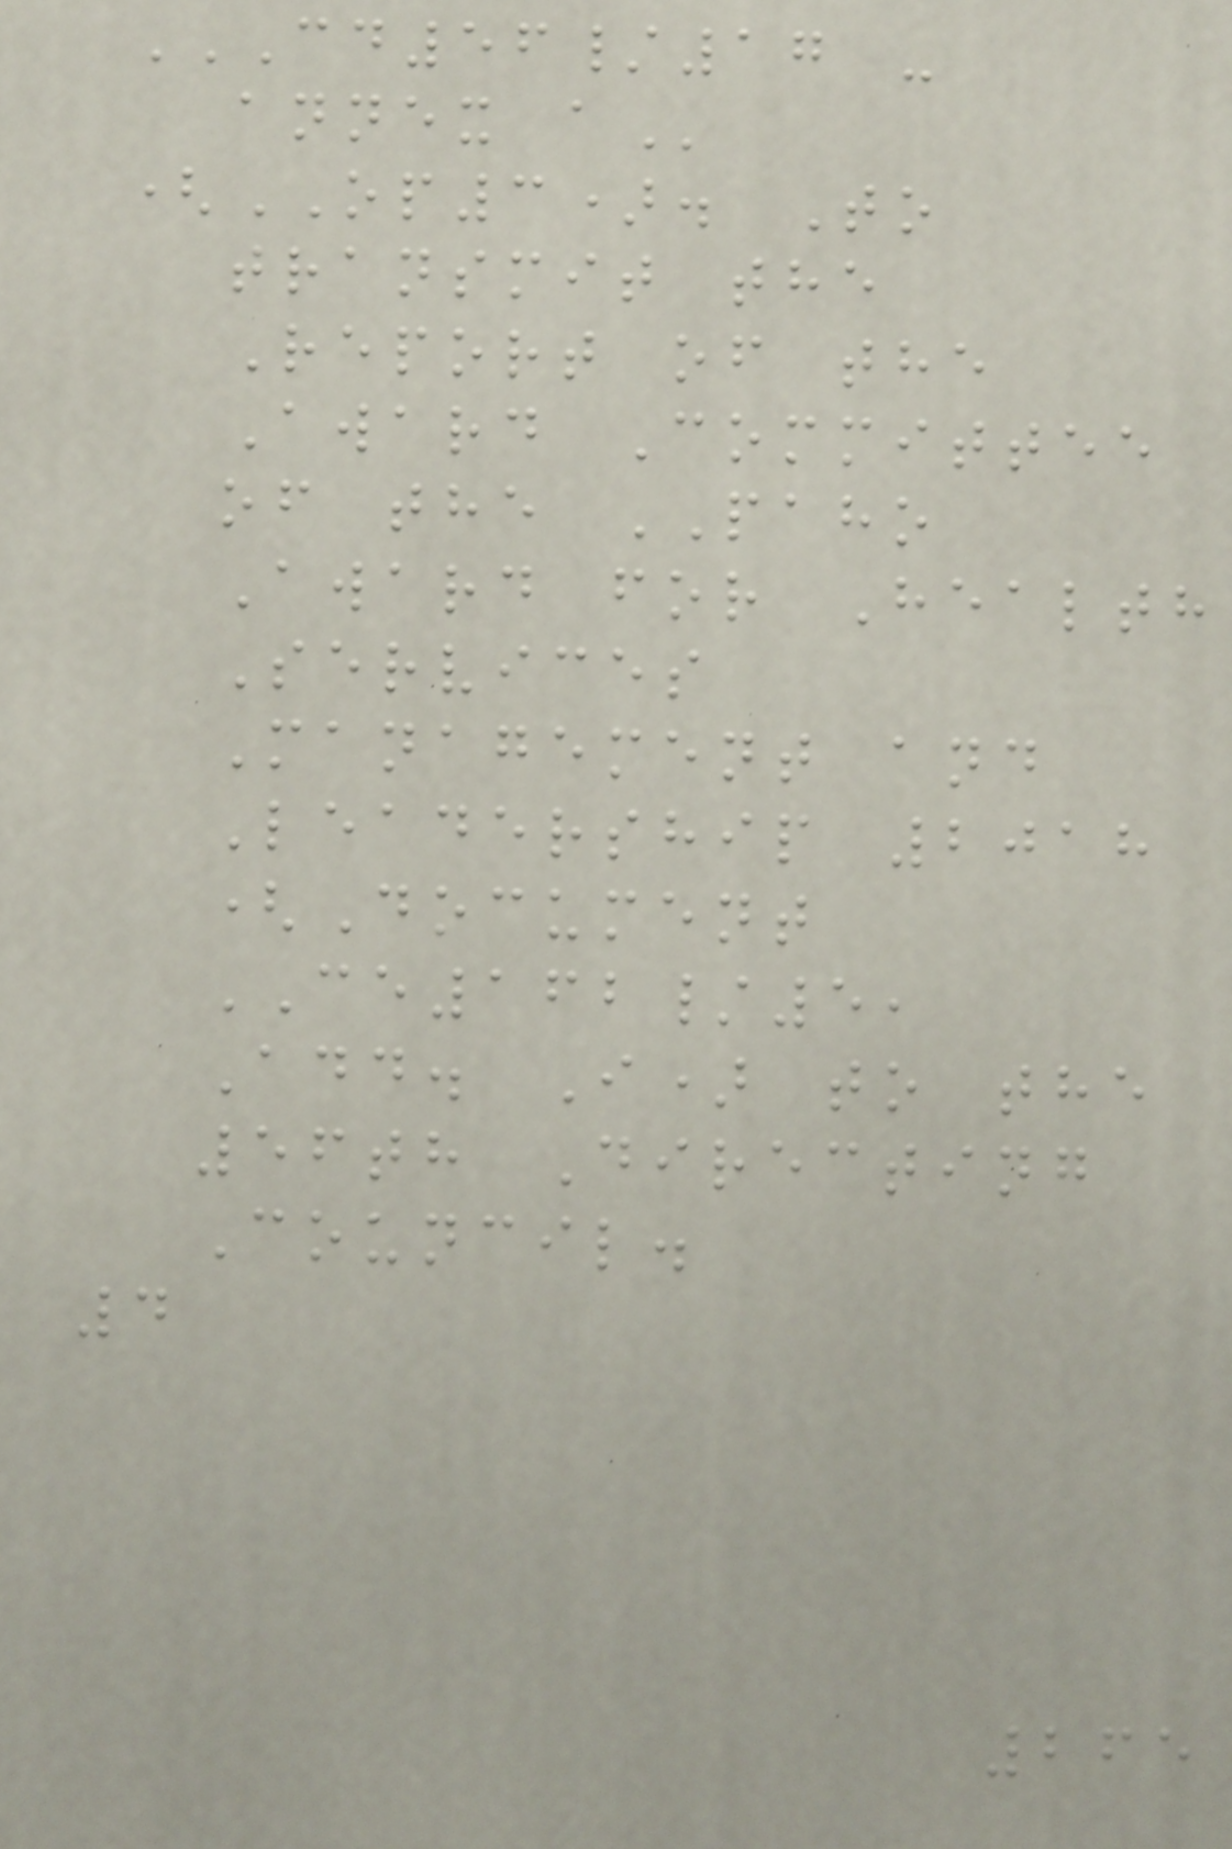CD56/17 -
ANNEX A
(OP3). To
transmit the
Report of the
Award Committee
of the PAHO
Award for Health
Services
Management and
Leadership 2018
(Document
CE162/5,
Add. I) to the
56th Directing
Council.
4
265
